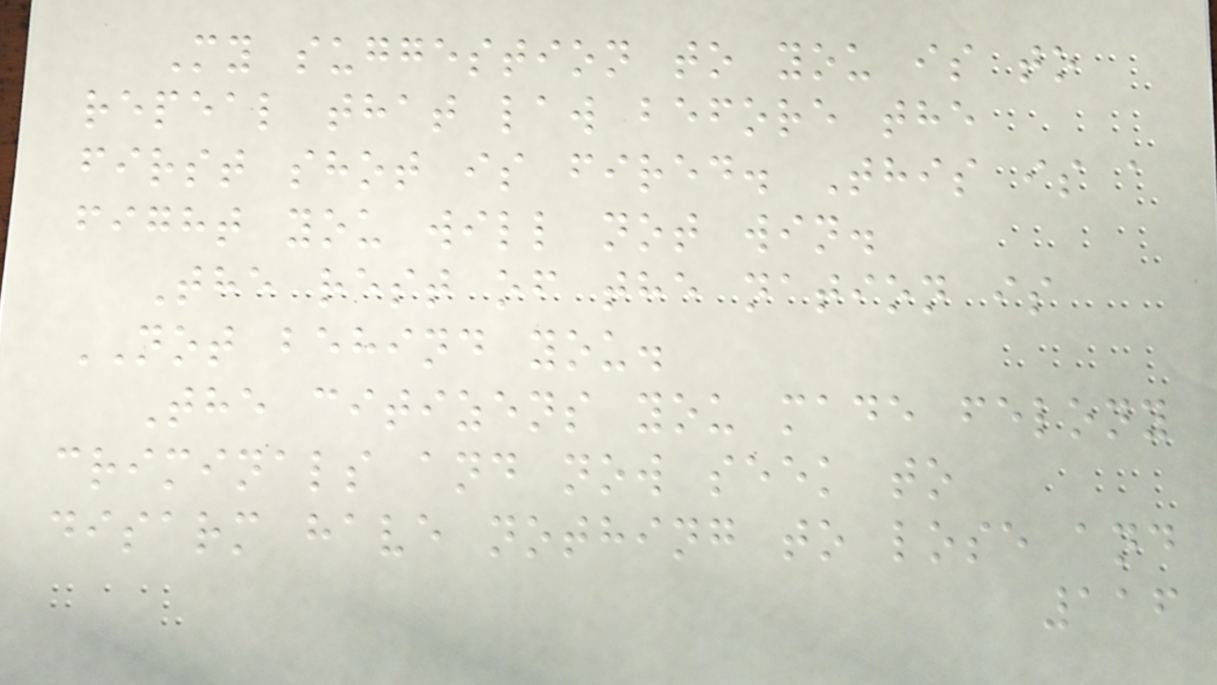My suggestion to you is to
repeal that law before the
first shot is fired. This is a
fight you will not win.
The rest of the nation is
NOT behind you.
The citizens you made felony
criminals and now seek to
disarm have nothing to lose and
116
